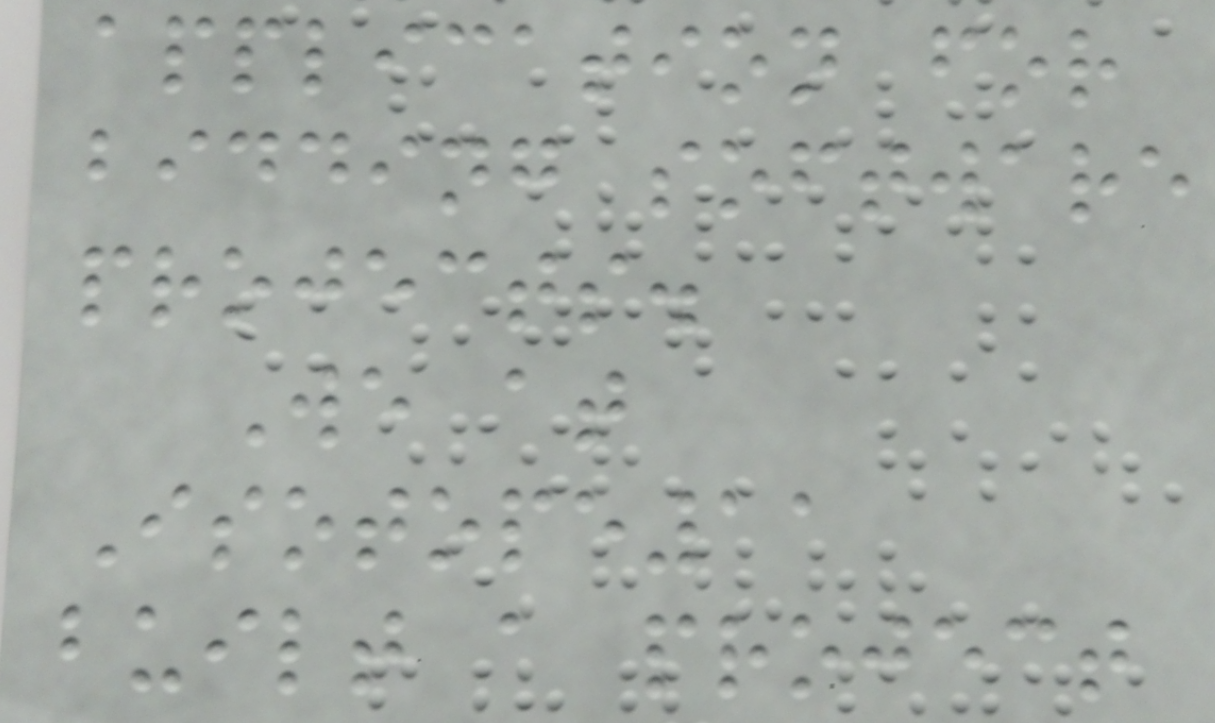application for
bidding software
projects.
We at
Isotope11
built a project
